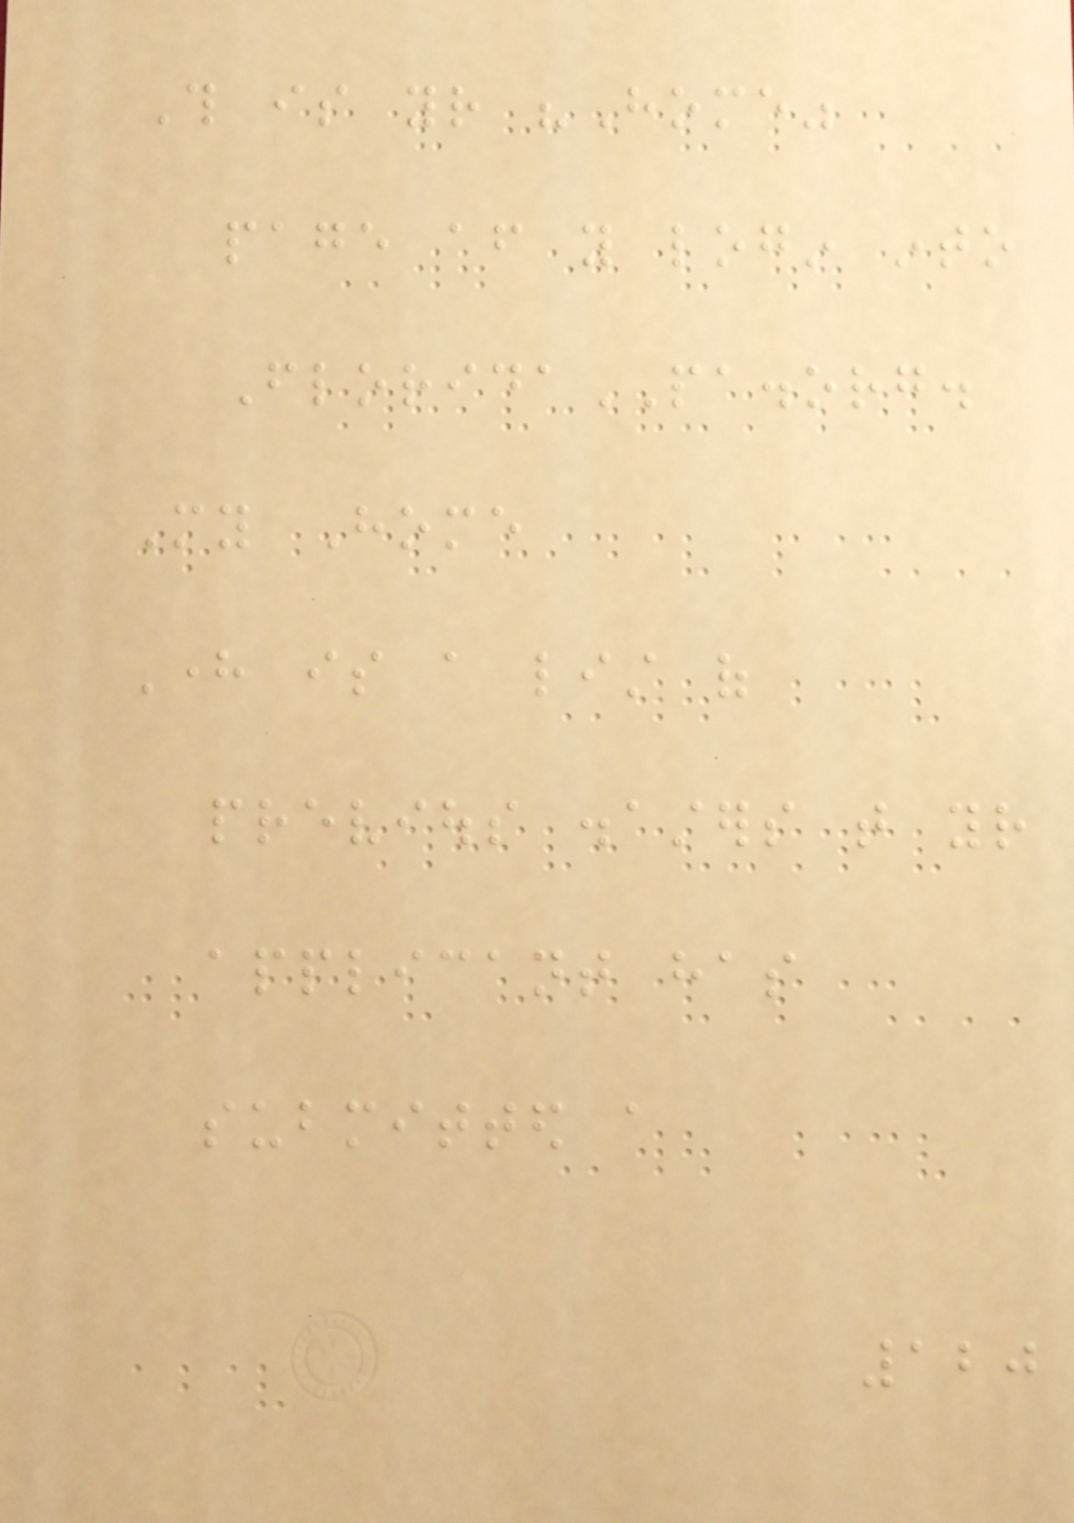This is your "Home"
page after you login into
FloridaPA.org.
My Home
Here is a list of
previous disasters that your
applicant has
submitted a
120
